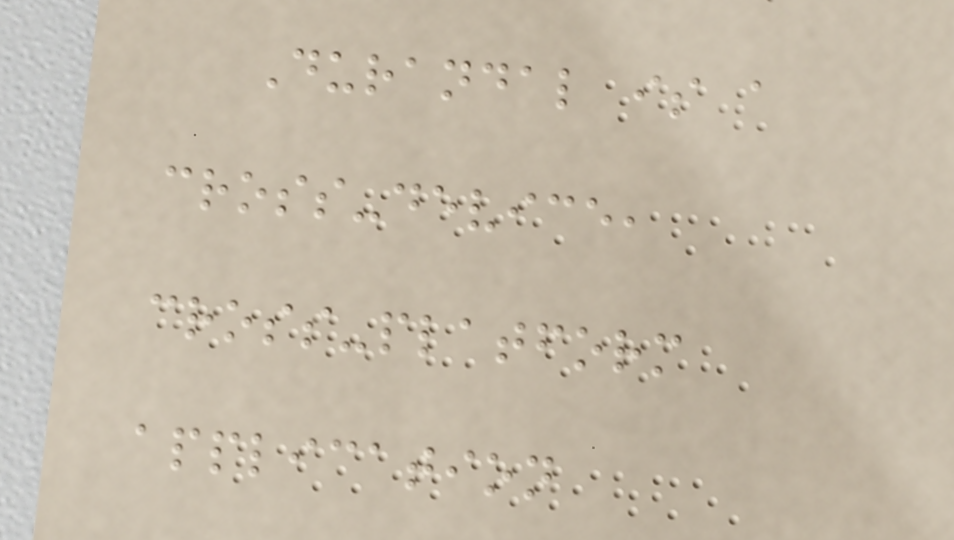Durandal is a
cross-device,
cross-platform
application
